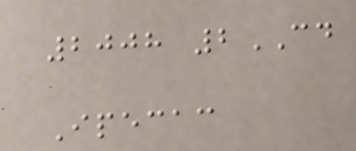2008 2CD
Ipecac
